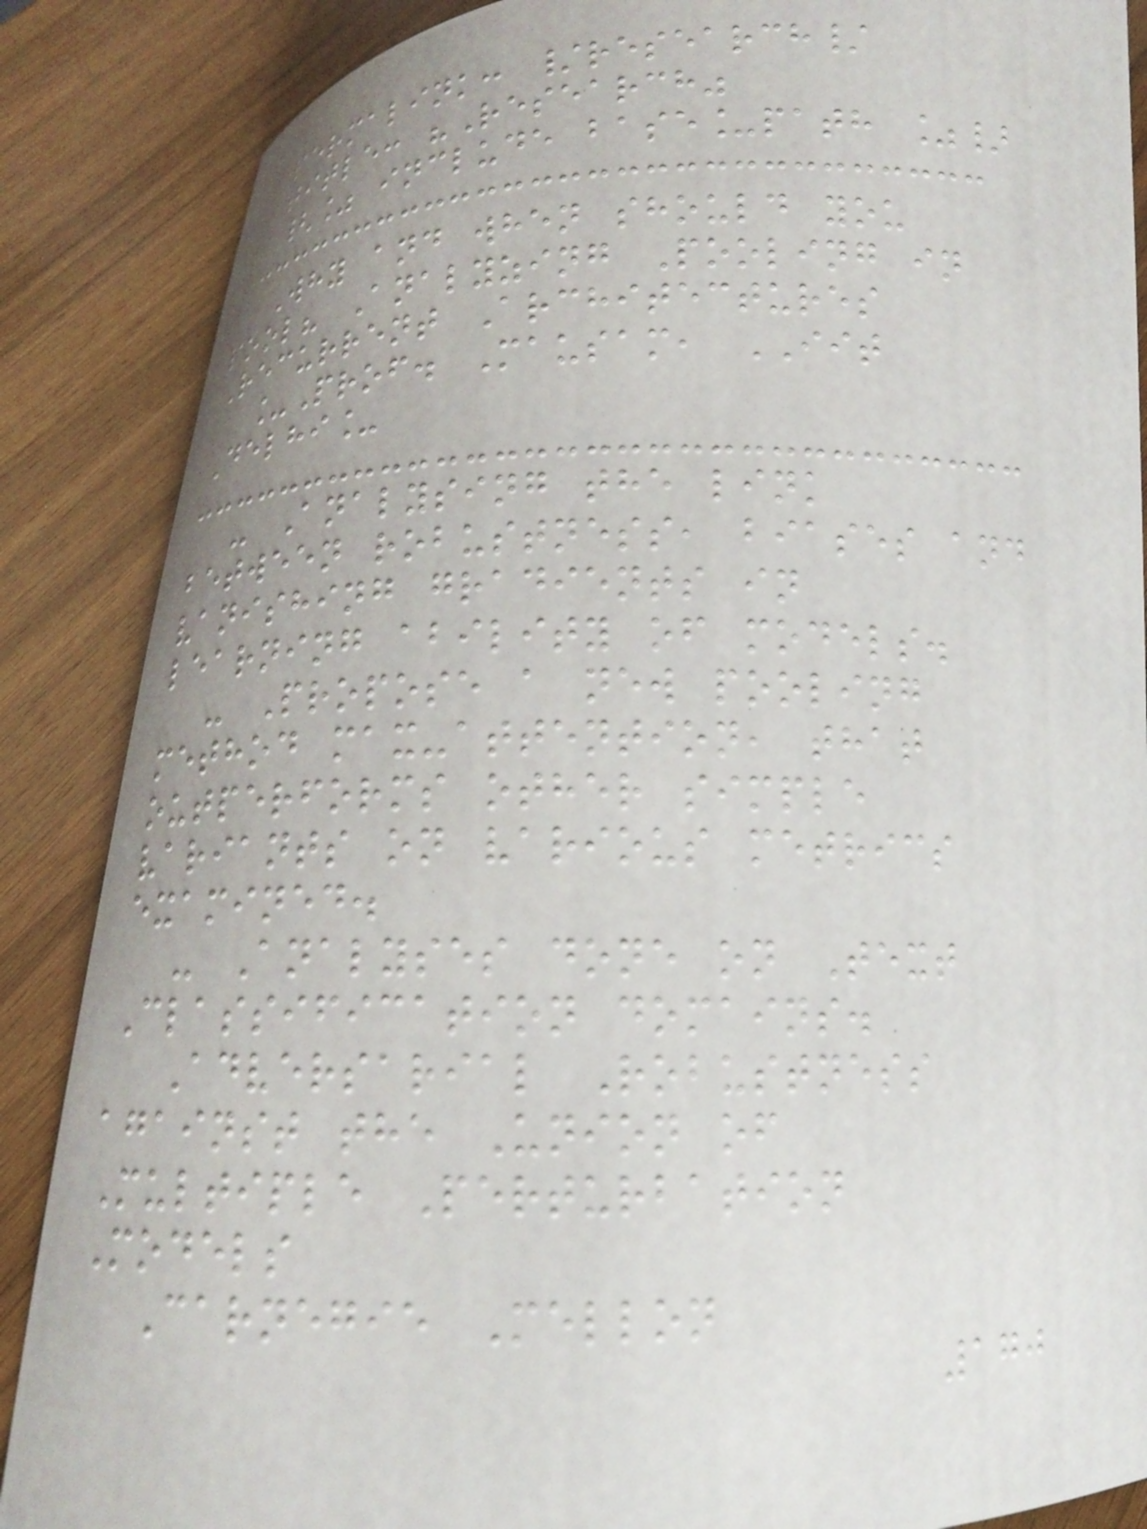permalink: /research/
title: "Research"
{% include base_path %}
Why and when should you
pool? Analyzing Pooling in
Recurrent Architectures
_Prof. Mausam, IIT
Delhi_
- Analysing the link
between robustness, biases and
vanishing gradients in
learning ability of models.
- Propose a new pooling
method max-attention, that
outperforms other simple
variants on various metrics
examined.
- Analyses done on Text
Classification domains.
Adversarial Robustness
against the Union of
Multiple Perturbation
Models
Carnegie Mellon
170
